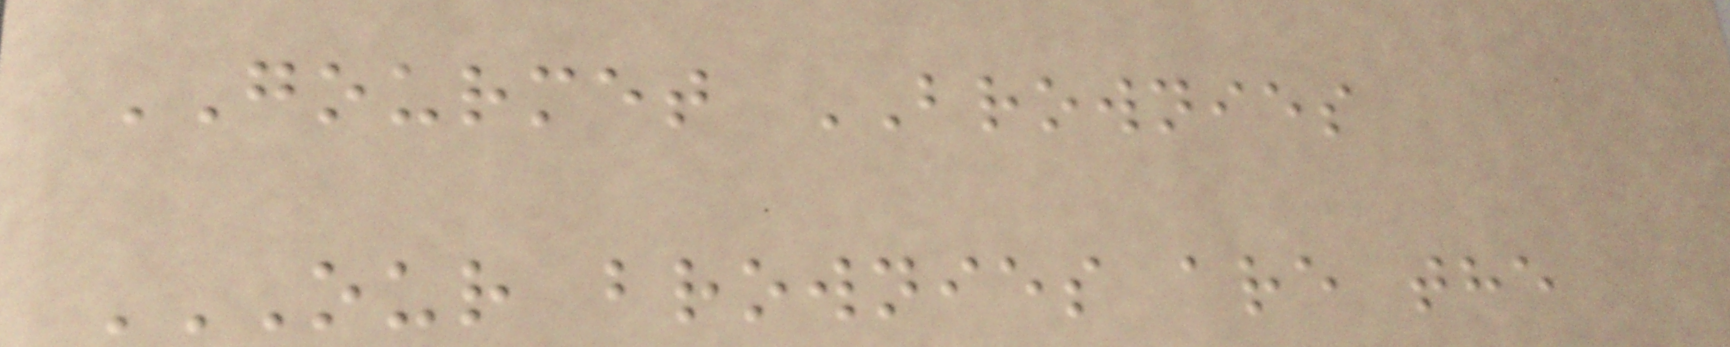GOURMET BROWNIES
OUR BROWNIES ARE THE
